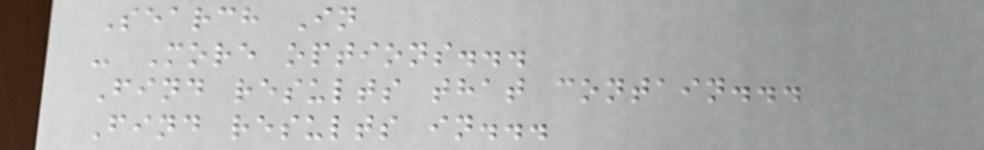Search In
- More options...
Find results that contain...
Find results in...
